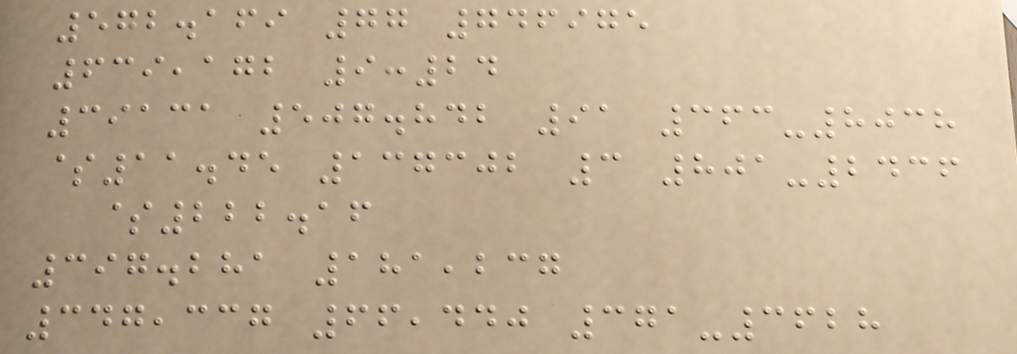572.169 77 746975
639,172 9:24
39131 507.842 91 363-8038
$11.45 137302 3 801-2436
$222.16
397.281 181,237
347,337 66,440 371-3628
